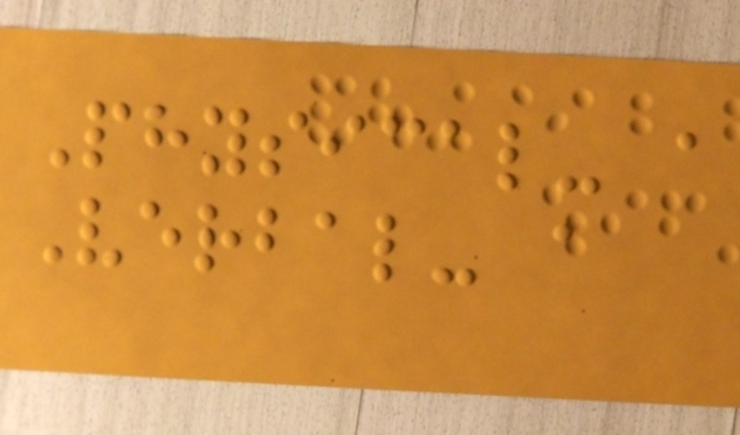Physical- a
Verbal- a
